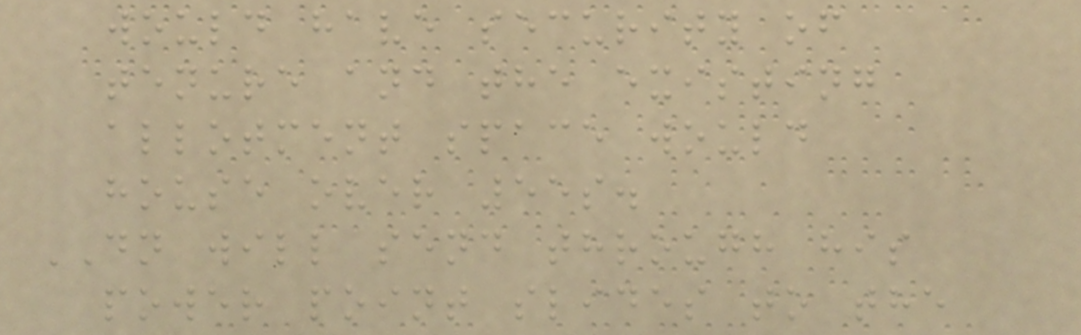would have security of
tenure and the existing
allotment space would
house over 55s.
DN will send through his
power point slides to the
